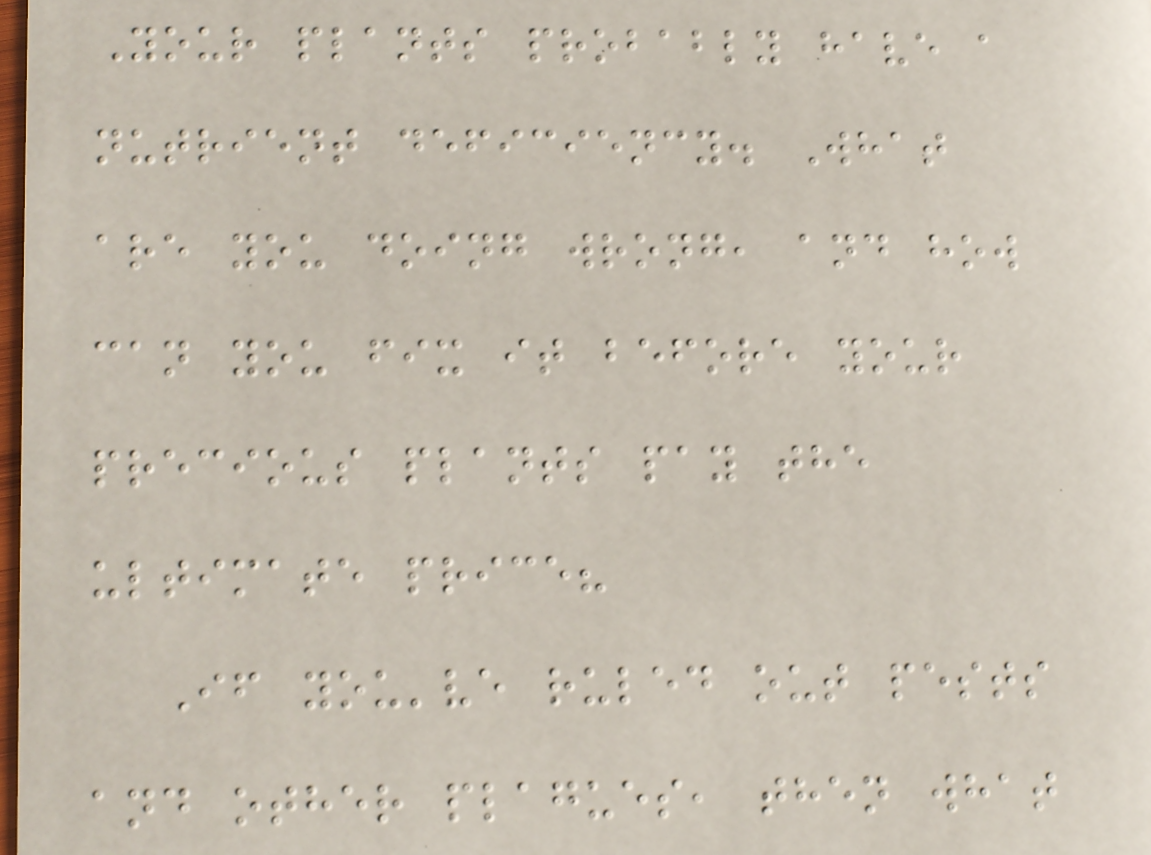Your plants probably have a
nutrient deficiency. What
are you doing wrong, and how
can you fix it before your
precious plants pay the
ultimate price?
If you've ruled out pests
and other plagues, then what
